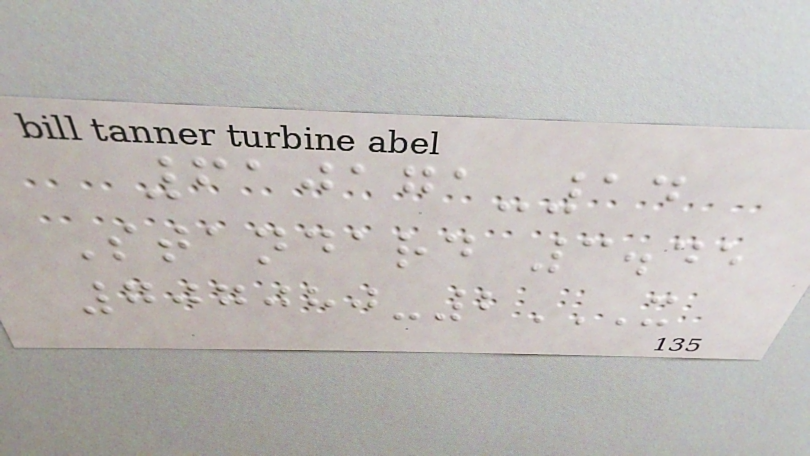610171-14
Standard 3.45
707080-2X
